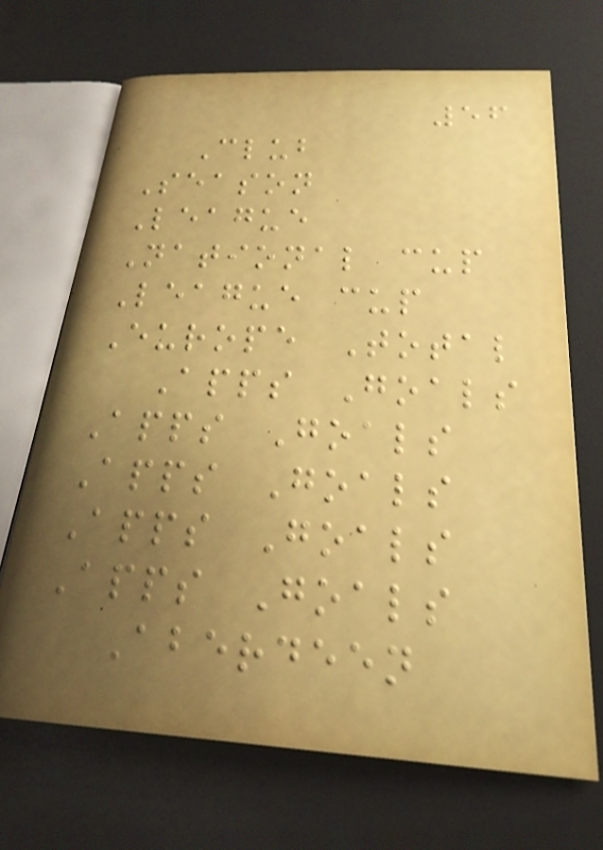56
Club
Season
League
National cup
League cup
Europe Total
Apps Goals
Apps Goals
Apps Goals
Apps Goals
Apps Goals
Aberdeen
